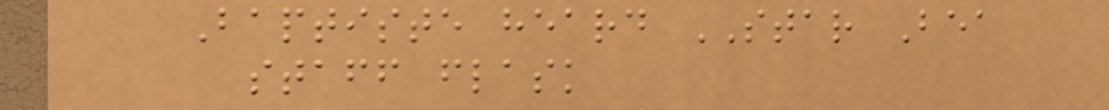Baptiste heard STAR Bea
staff flask
